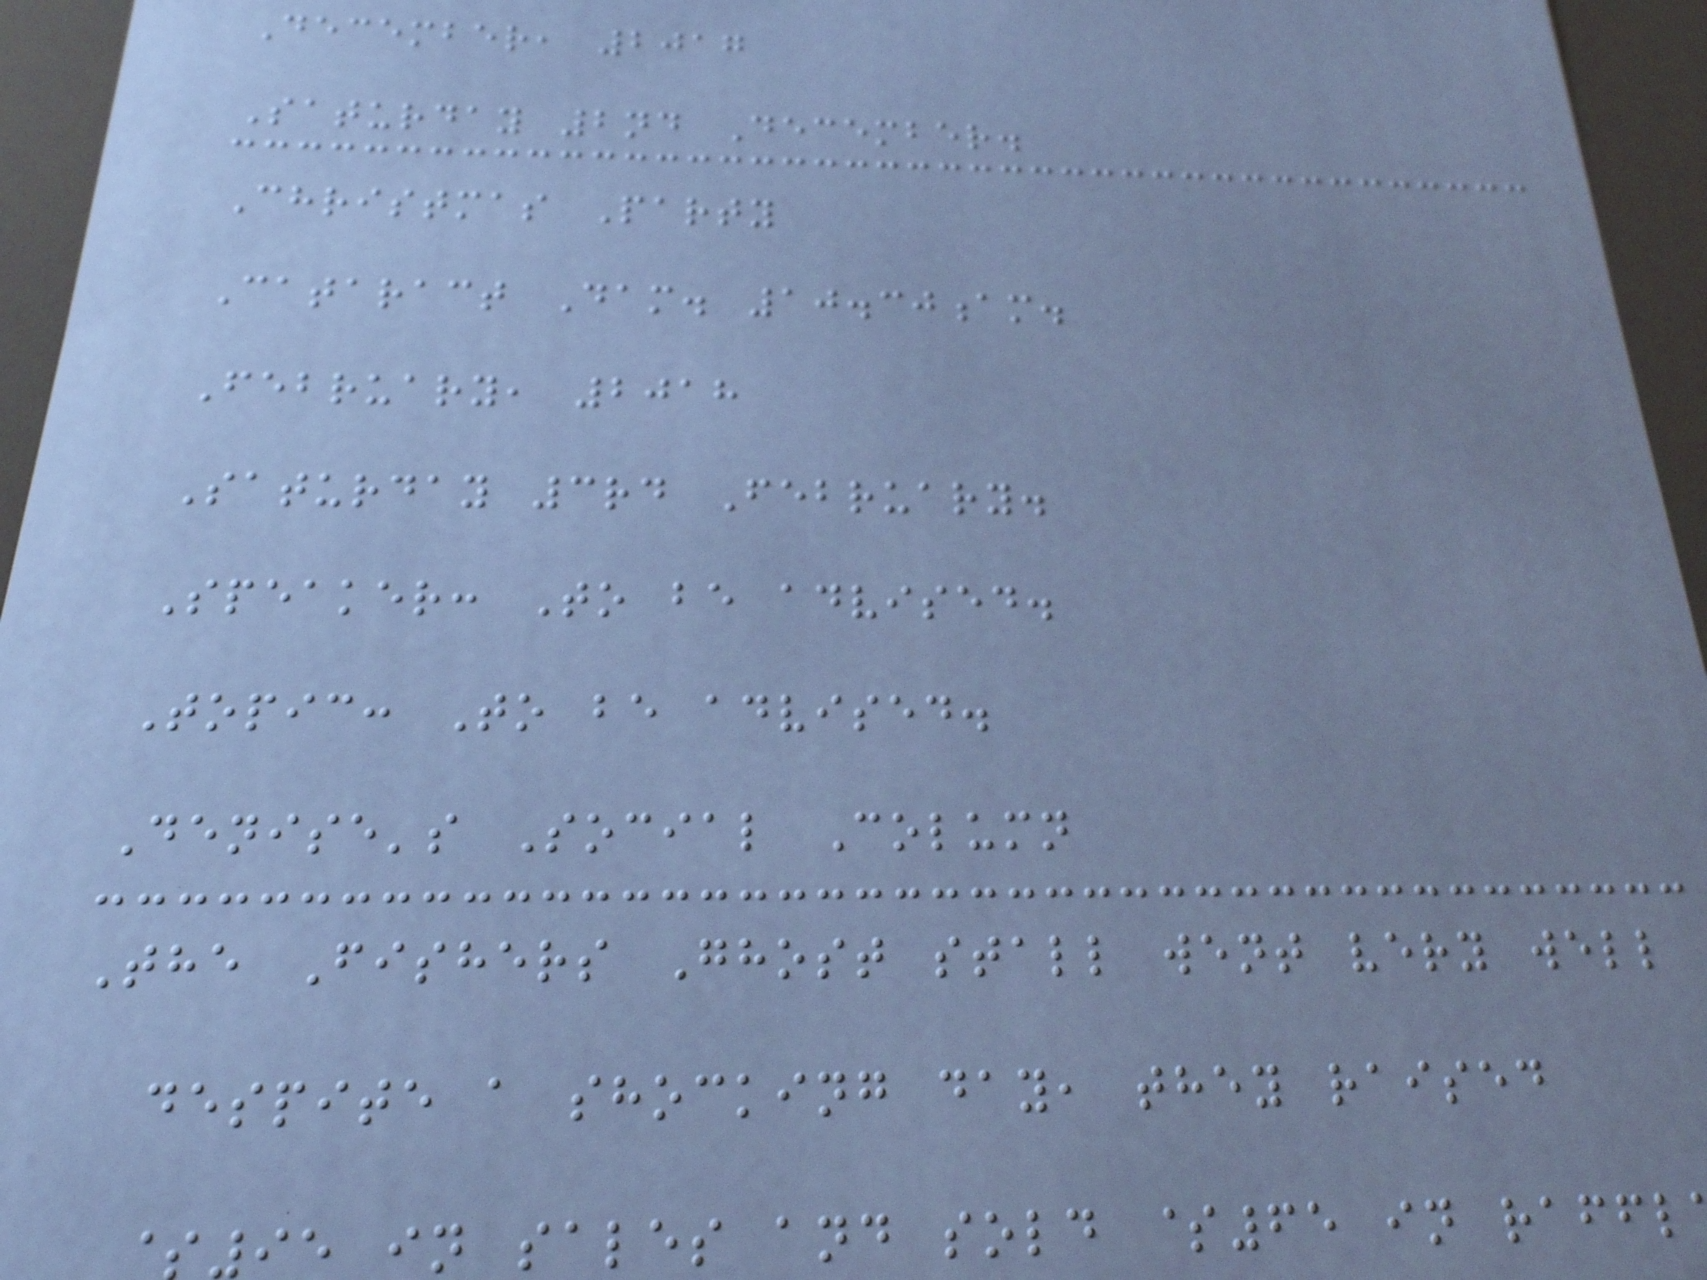December, 2017
Saturday 2nd December.
Christmas Party
Cataract Dam. 10.30am.
February, 2018
Saturday 3rd February.
Speaker: To be advised.
Topic: To be advised.
Denise's Social Column
The Fishers Ghost stall went very well
despite a shocking day, they raised
95 in sales and sold $65 in raffl
